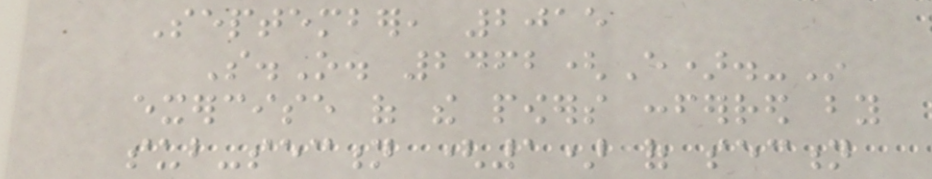September, 2015
S.O. 2462(E).-In
exercise of the powers conferred by
sub-section (1) of section
